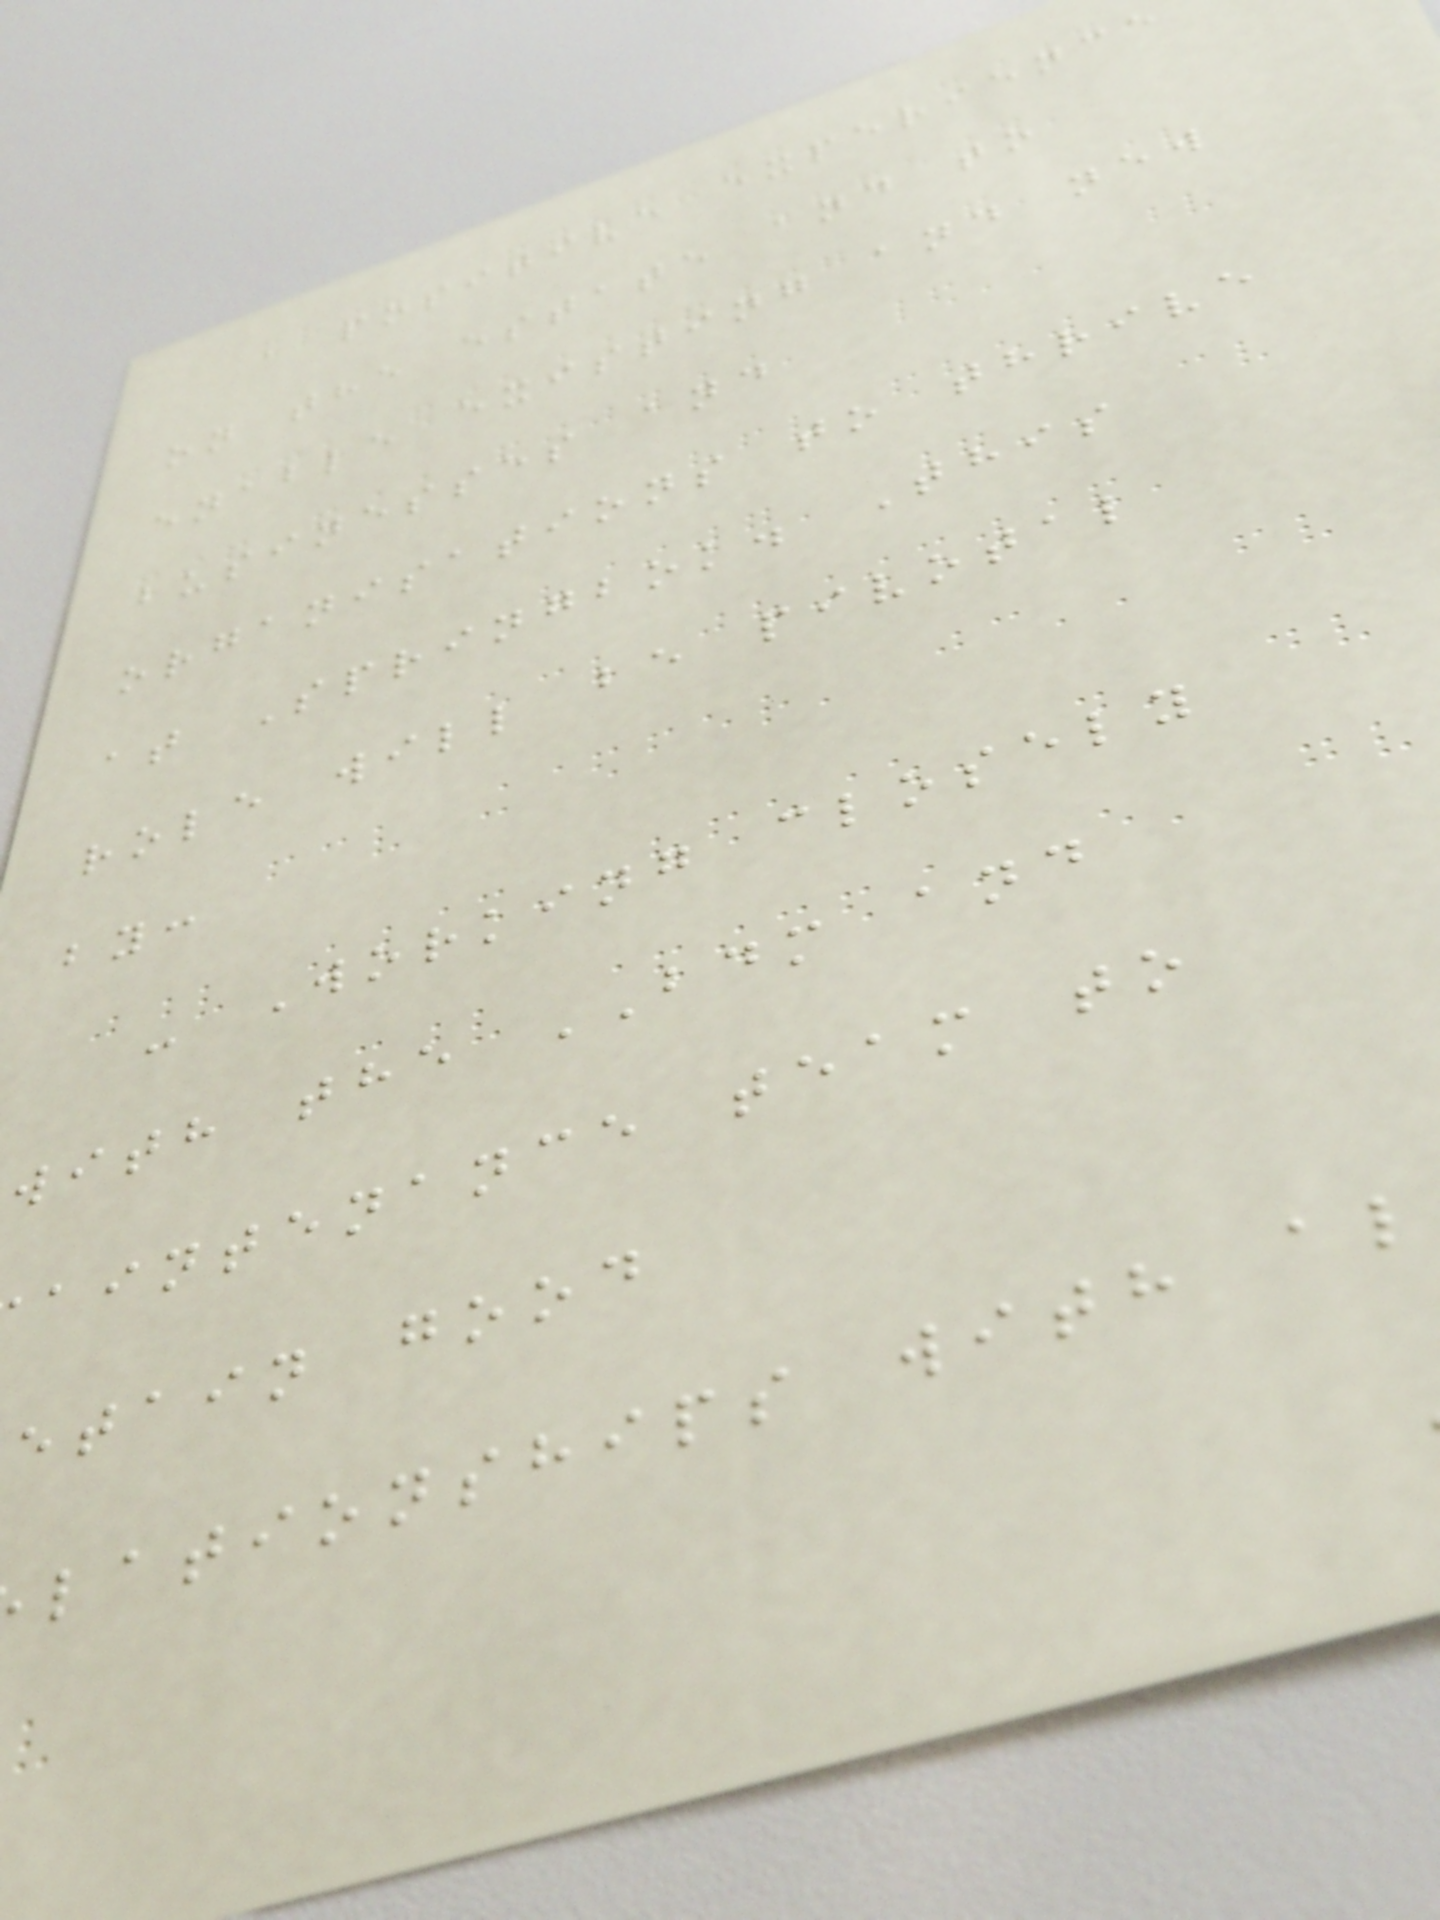a positive experience
on the estate and to
enable existing and new
businesses and
organisations to thrive
at Springbok. This
role will be pivotal
by:
- Working closely
with the BDM and
aintenance team to
etain good
lationships with al
